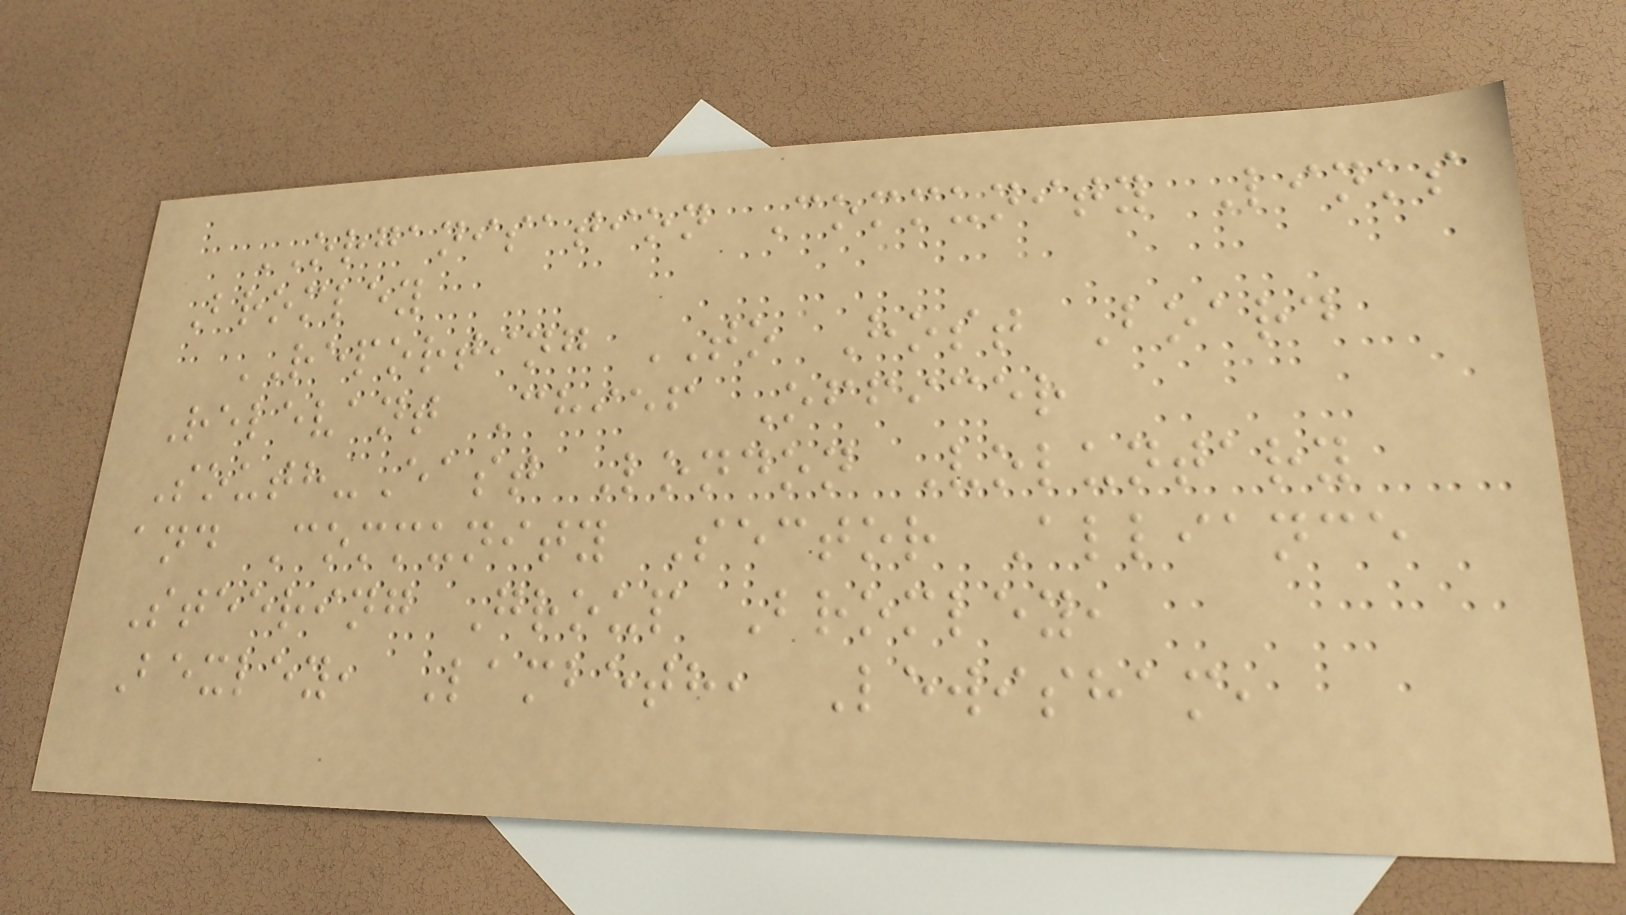ORGANISATION Community Links
Bromley
REPORTING TO Host Board
Relevant Chief Officer
South-East London Voluntary
and Community Sector Alliance
Steering Group Bromley,
Bexley, Lambeth, Lewisham,
